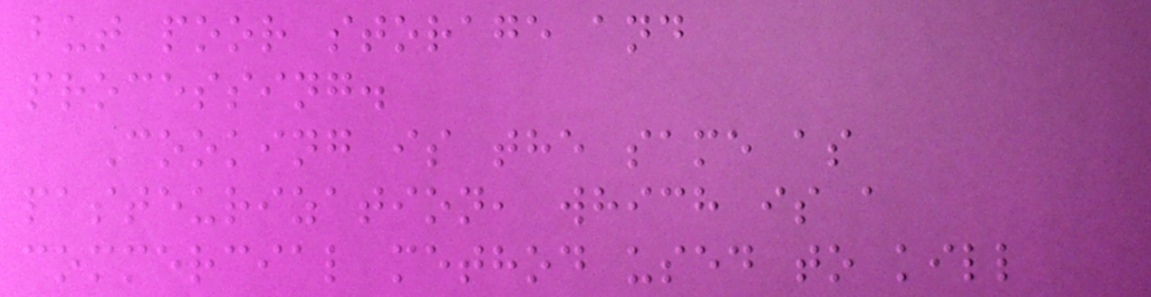but poor storage and
processing.
Cooking is the same as
pasteurization, which is a
commercial method used to kill
